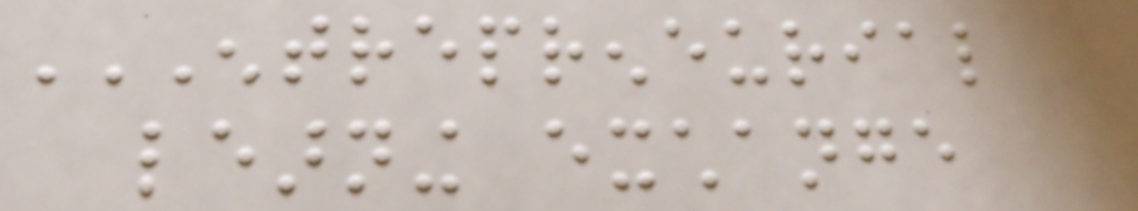ENTREPRENEURIAL
LEARNING EXCHANGE
